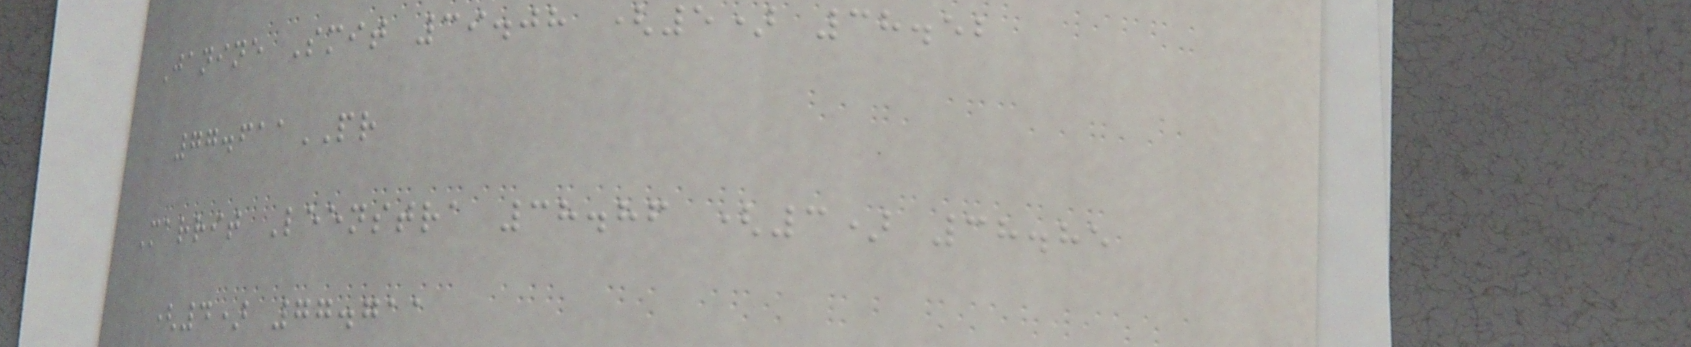Janine Smit 39.08 (5) 38.52
77.611PR
Marrit Leenstra 38.86 (3) 38.85
(4) 77.711
